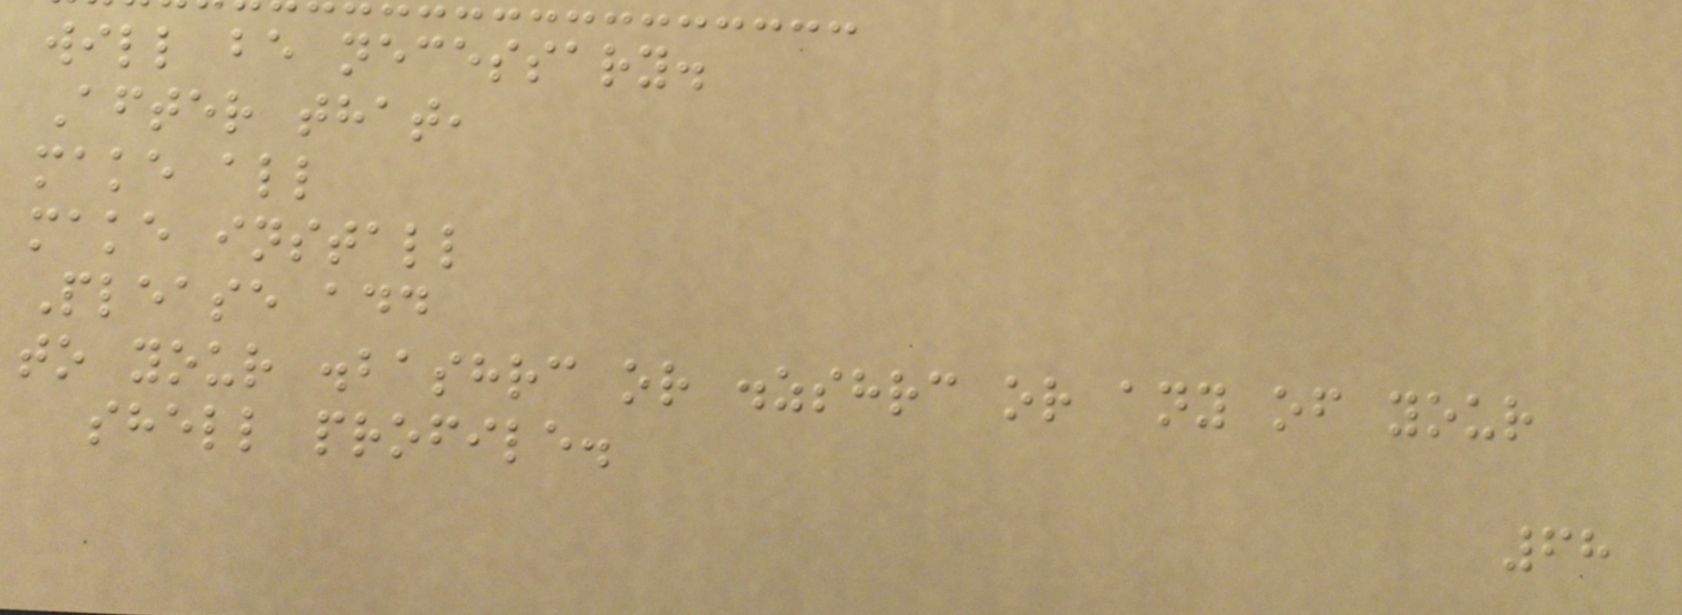will be necessary.
After that,
make all
make install
Please add
to your .bashrc or .zshrc or any of your
shell profile.
68
